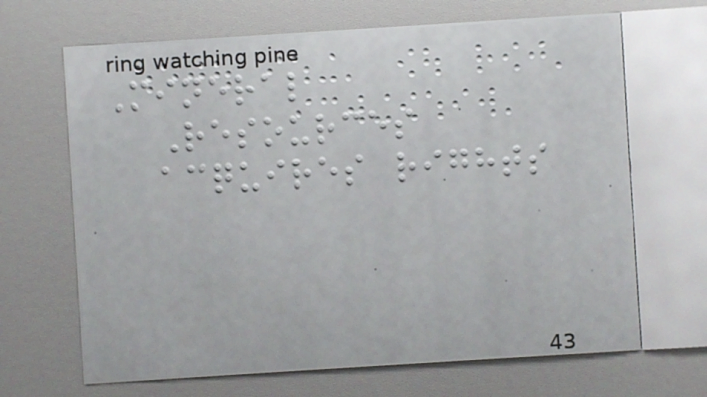Mineral
Resources
acquires rights
